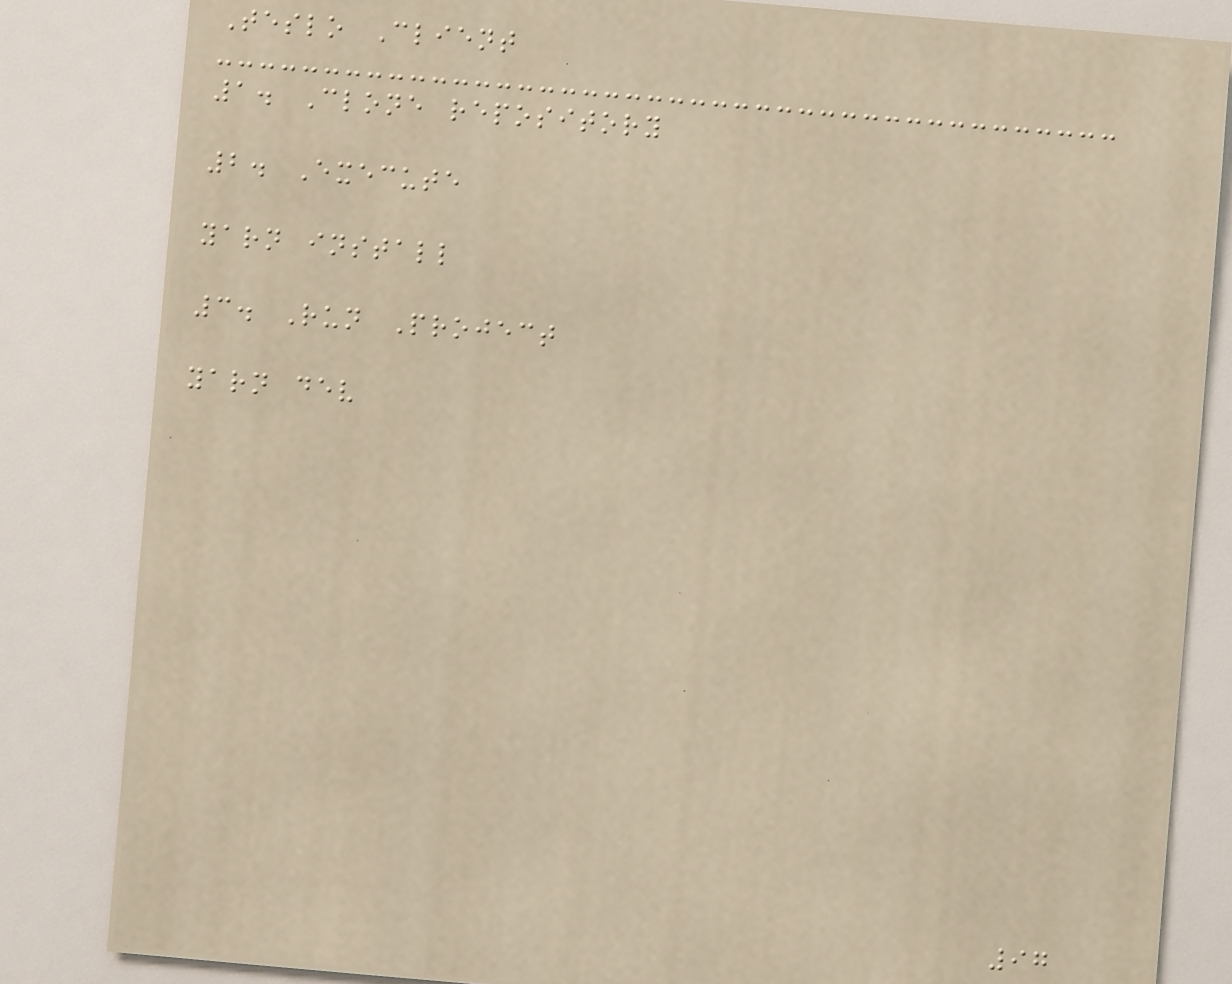Teslo Client
1. Clone repository
2. Execute
yarn install
3. Run Project
yarn dev
97
